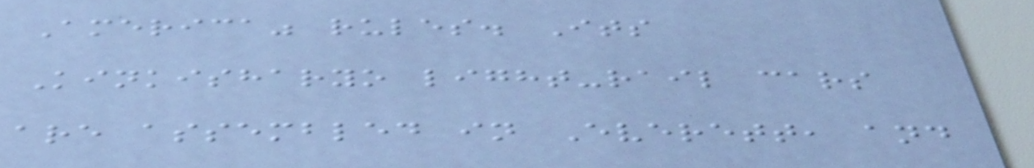America" rules. Its
Kinkisharyo light-rail cars
are assembled in Everett, and
